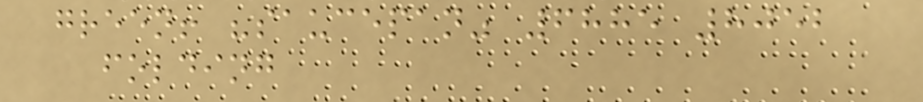green! "saucepan" 6885 8052
folding
